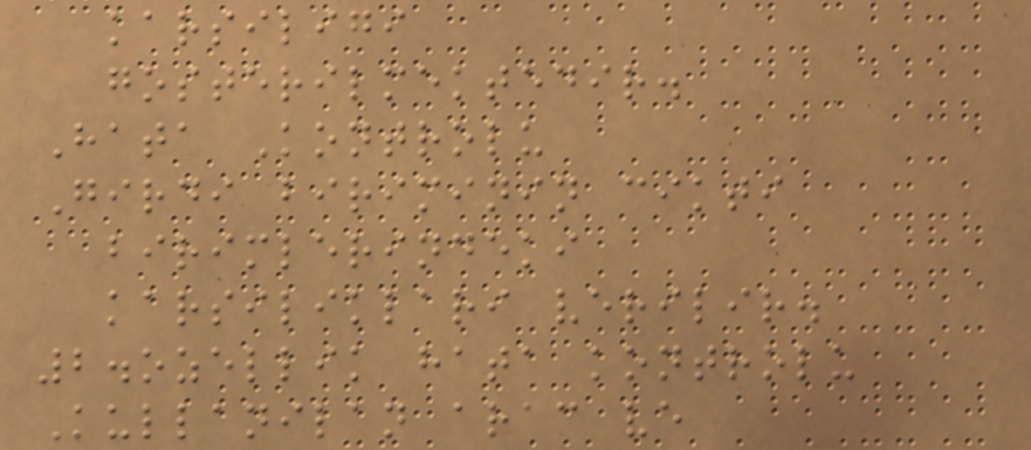karsiligi
gosterilmektedir.
Hata Kontrolu
Girdi biriminin cikti
birimlerindeki
karsiliklari verilir.
2.ozellik hata kontrolu
Kullanilan arac ve
